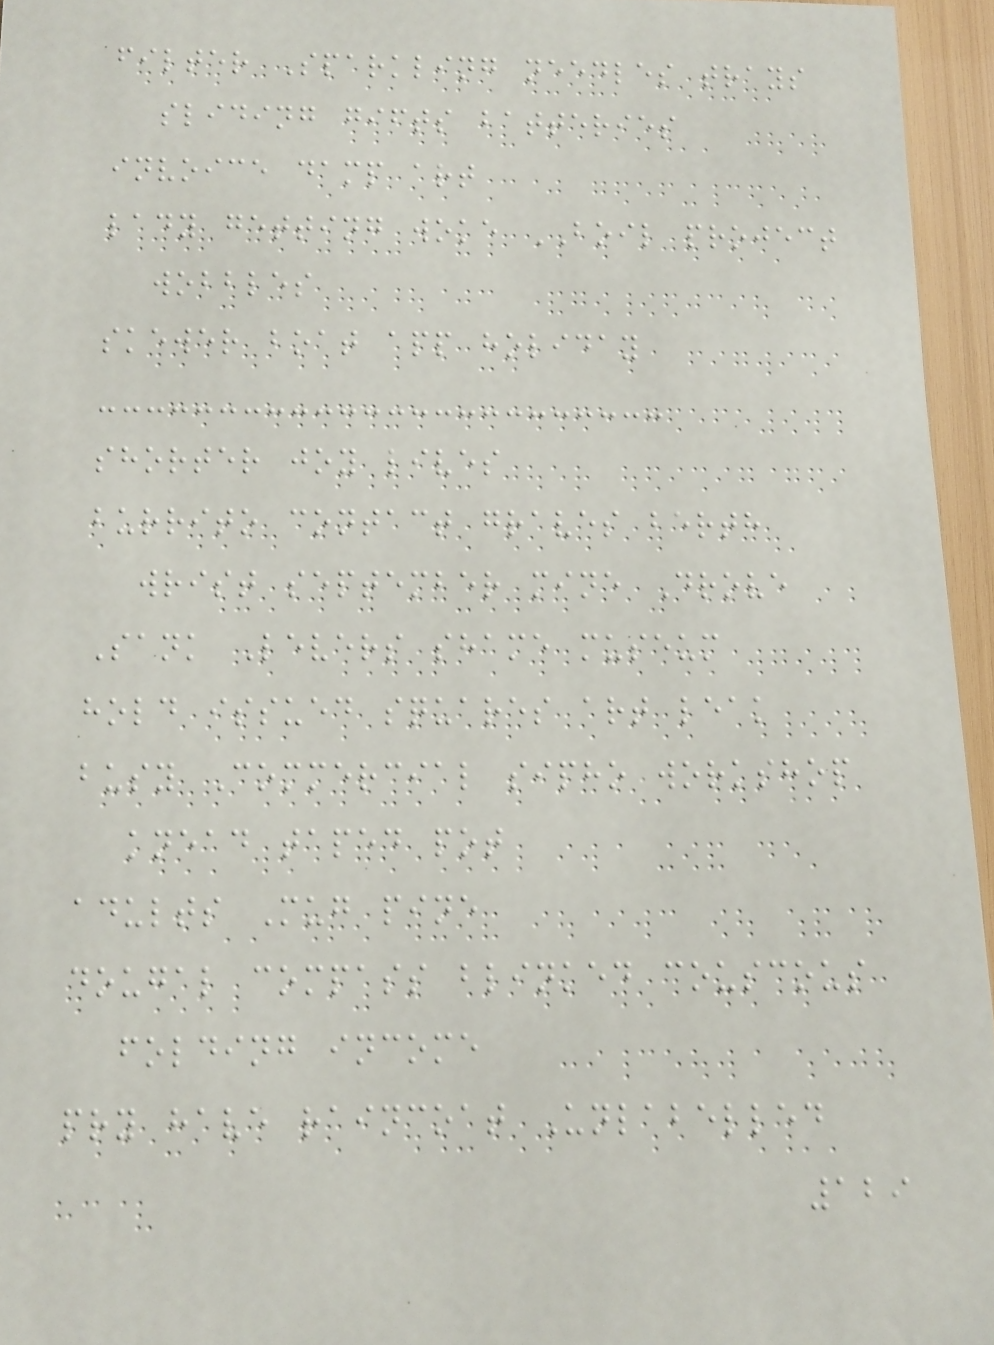filter Sparkling needles trays
sliding gifts batteries
invoice damp art
lady getting woke BOIL project
wobbles
skewer boat app holiday
shorter joy lives
burrito contact graves berth
wrist september mine Drove
Sank Levers shame museum
hold issued squares art leak
busy Commercial sipho workshop
knead taped pot
adults Mug pine
dougal compass blinked couscous
folding income
pry have raincoat Unlabelled
129
